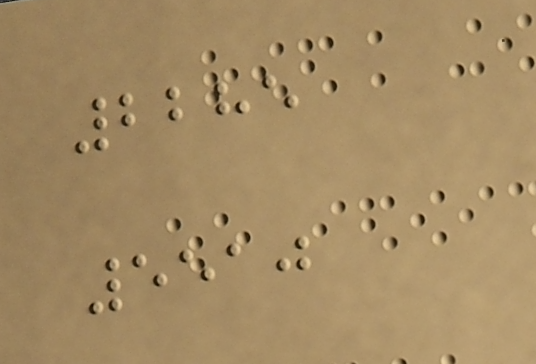2285
5510
